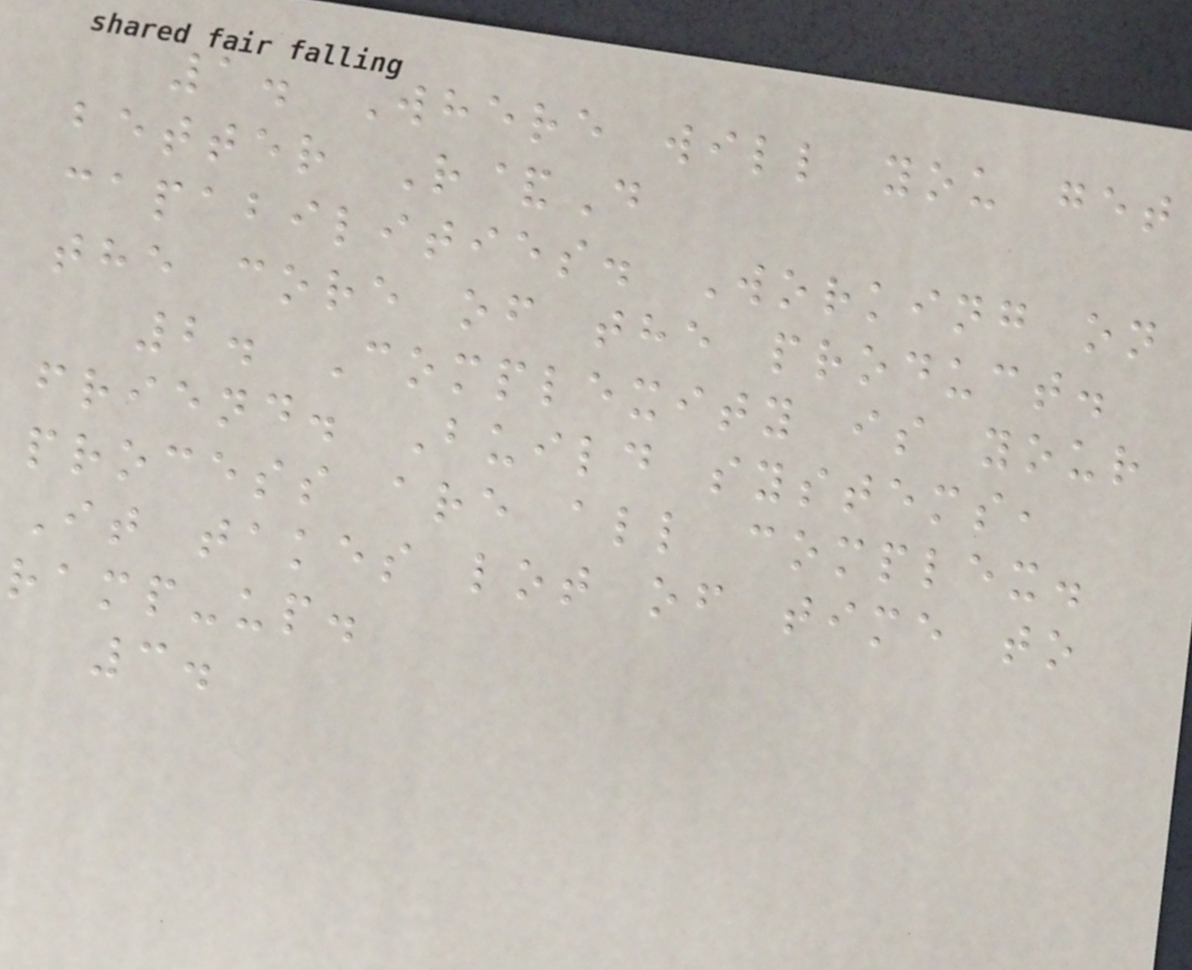1. Where will you get
better R&D
capabilities. Working on
the core of the product.
2. Complexity is your
friend. Build systems,
process are all complex.
It takes lot of time to
ramp-up.
3.
